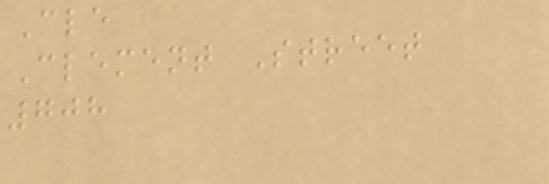Cle
Clement Street
708
